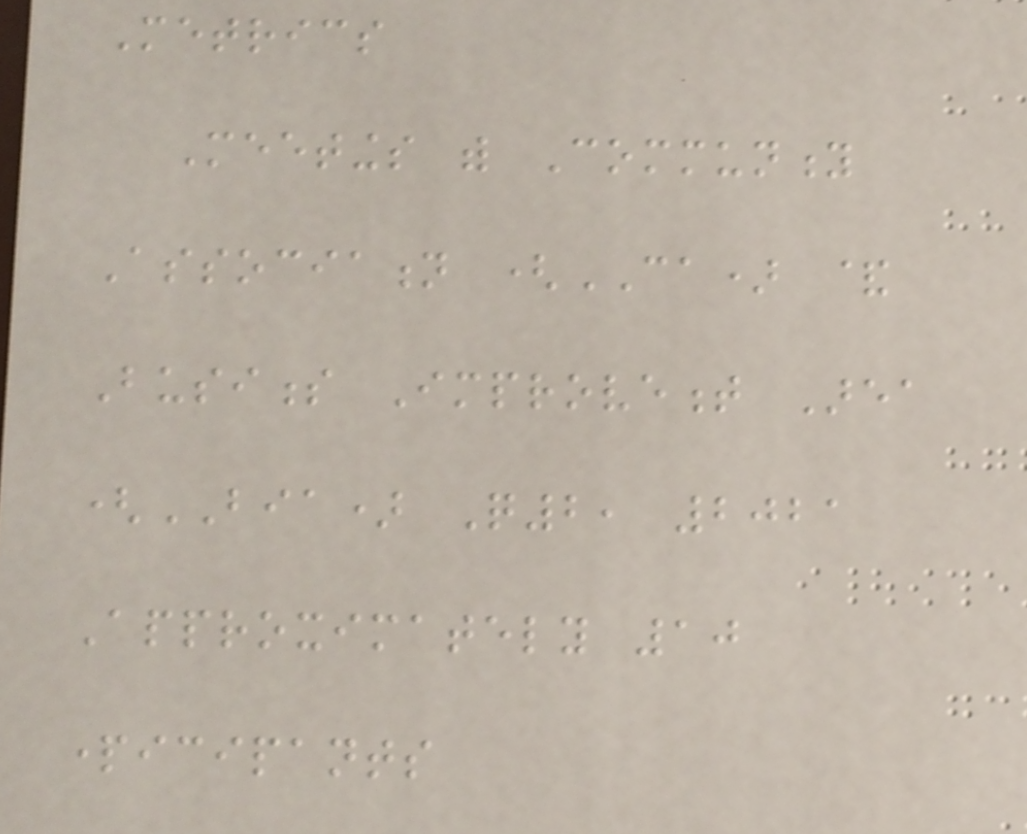Metrics
Meetings with Community
Association (CA) &
Business Improvement Area
(BIA) Q2, 2021
Approximately 10
participants
